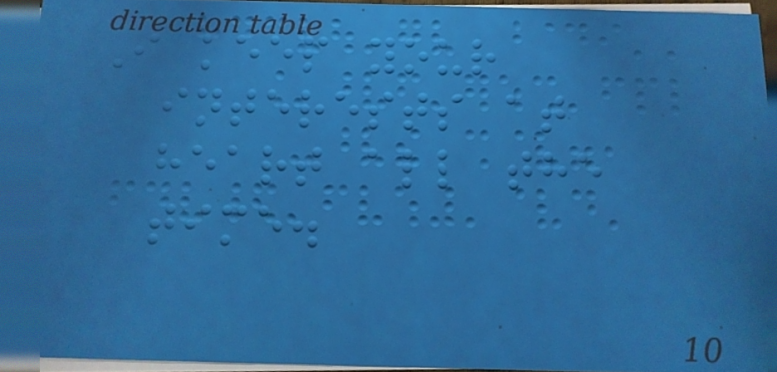I keep your
interests at
heart all the
time.
